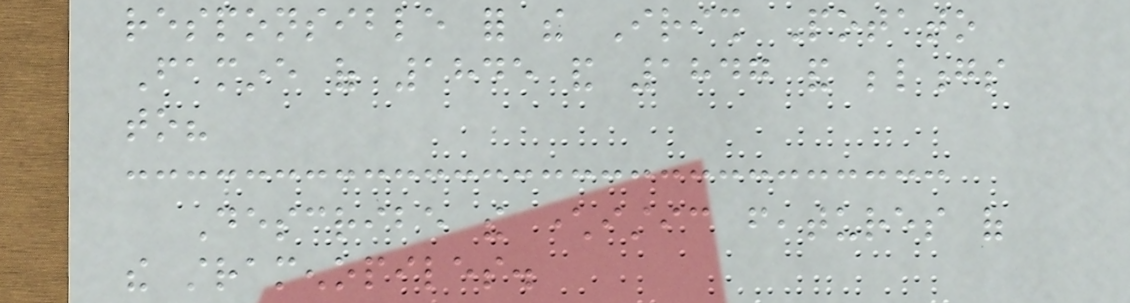responsible for the Irish Potato
Famine of 1845 and 1847 and belongs
to?
Describe the characteristic features of
the stramenopiles.
